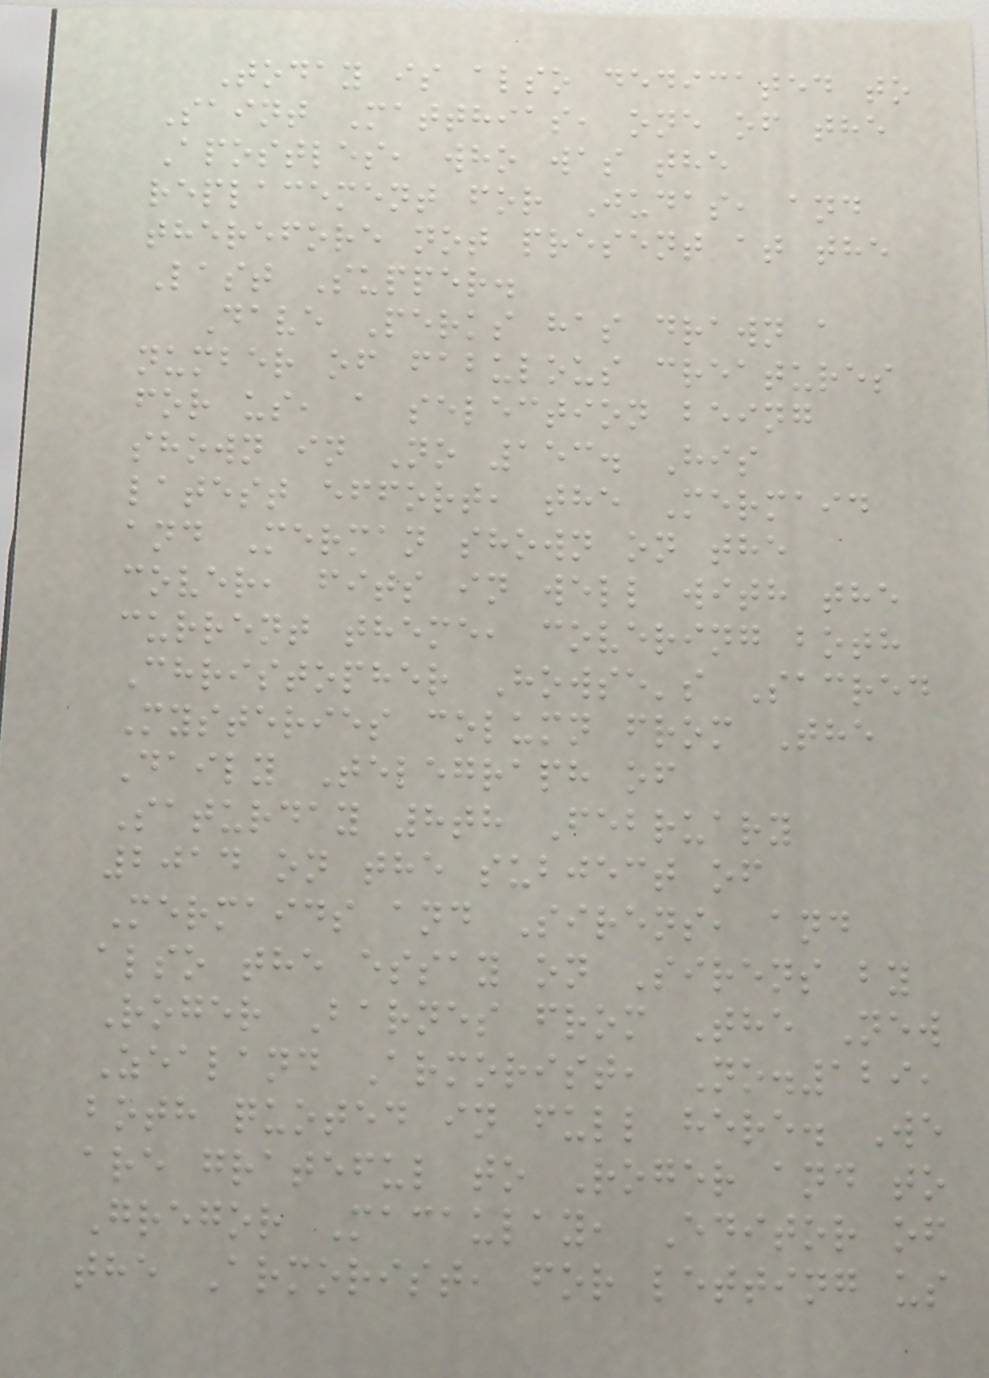Today is also dedicated to
Saint Matthias, one of the
Apostles, who was the
replacement for Judas, and
therefore not present at the
Last Supper.
Dave Perks has drawn a
number of fabulous creatures
for us, a selection being
shown in No 153. His
latest effort, the Mermaid
and Merman shown on the
cover, fits in well with the
current theme, covering both
Christopher Howse's Sacred
Mysteries column from The
Daily Telegraph of
Saturday 8th February
2014 on the subject of
Mermaids and Sirens, and
also the essay on Sirens by
Roger Barnes from The New
Zealand Armorist, No.129,
both quoted in full here. We
are grateful to Roger and to
Gregor Macaulay, Editor of
the Armorist, for letting us
